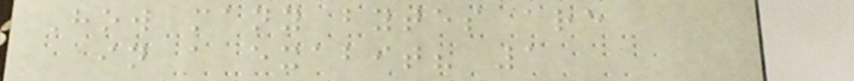How many bytes are
in a exabit? 1
